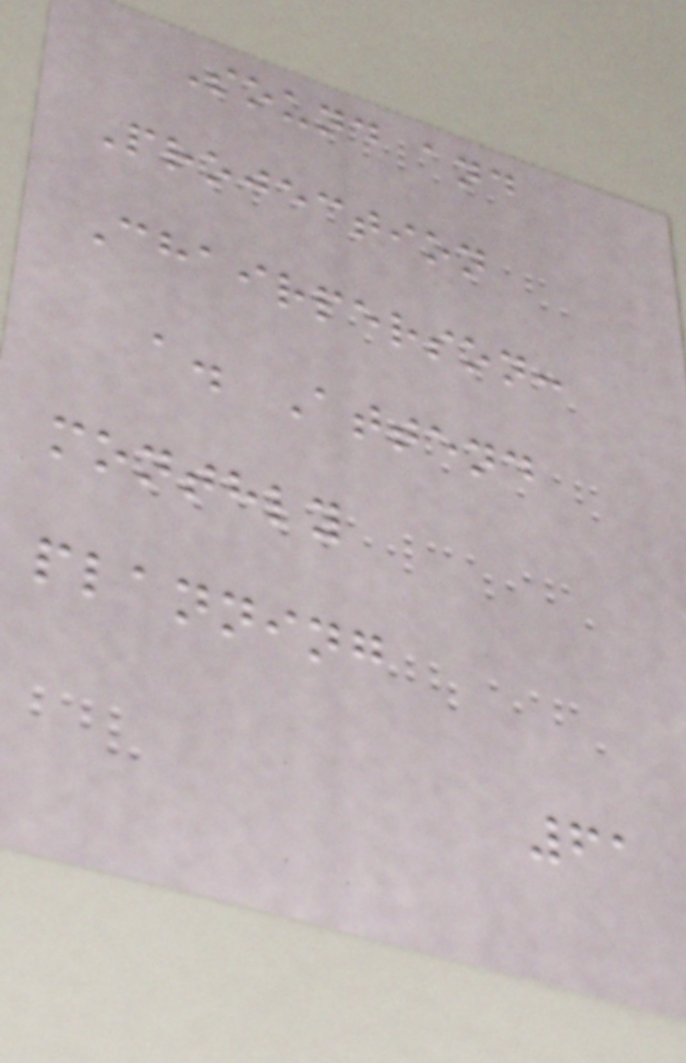Sound and
Projection
Chairperson:
a. Attend
monthly
planning
61
